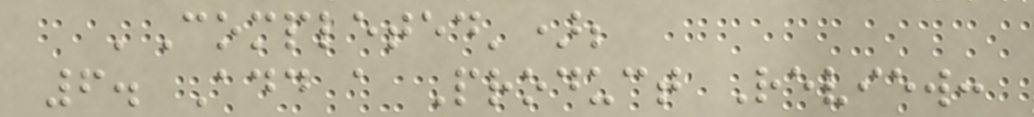'Completed');
6. Add a Product Review:
